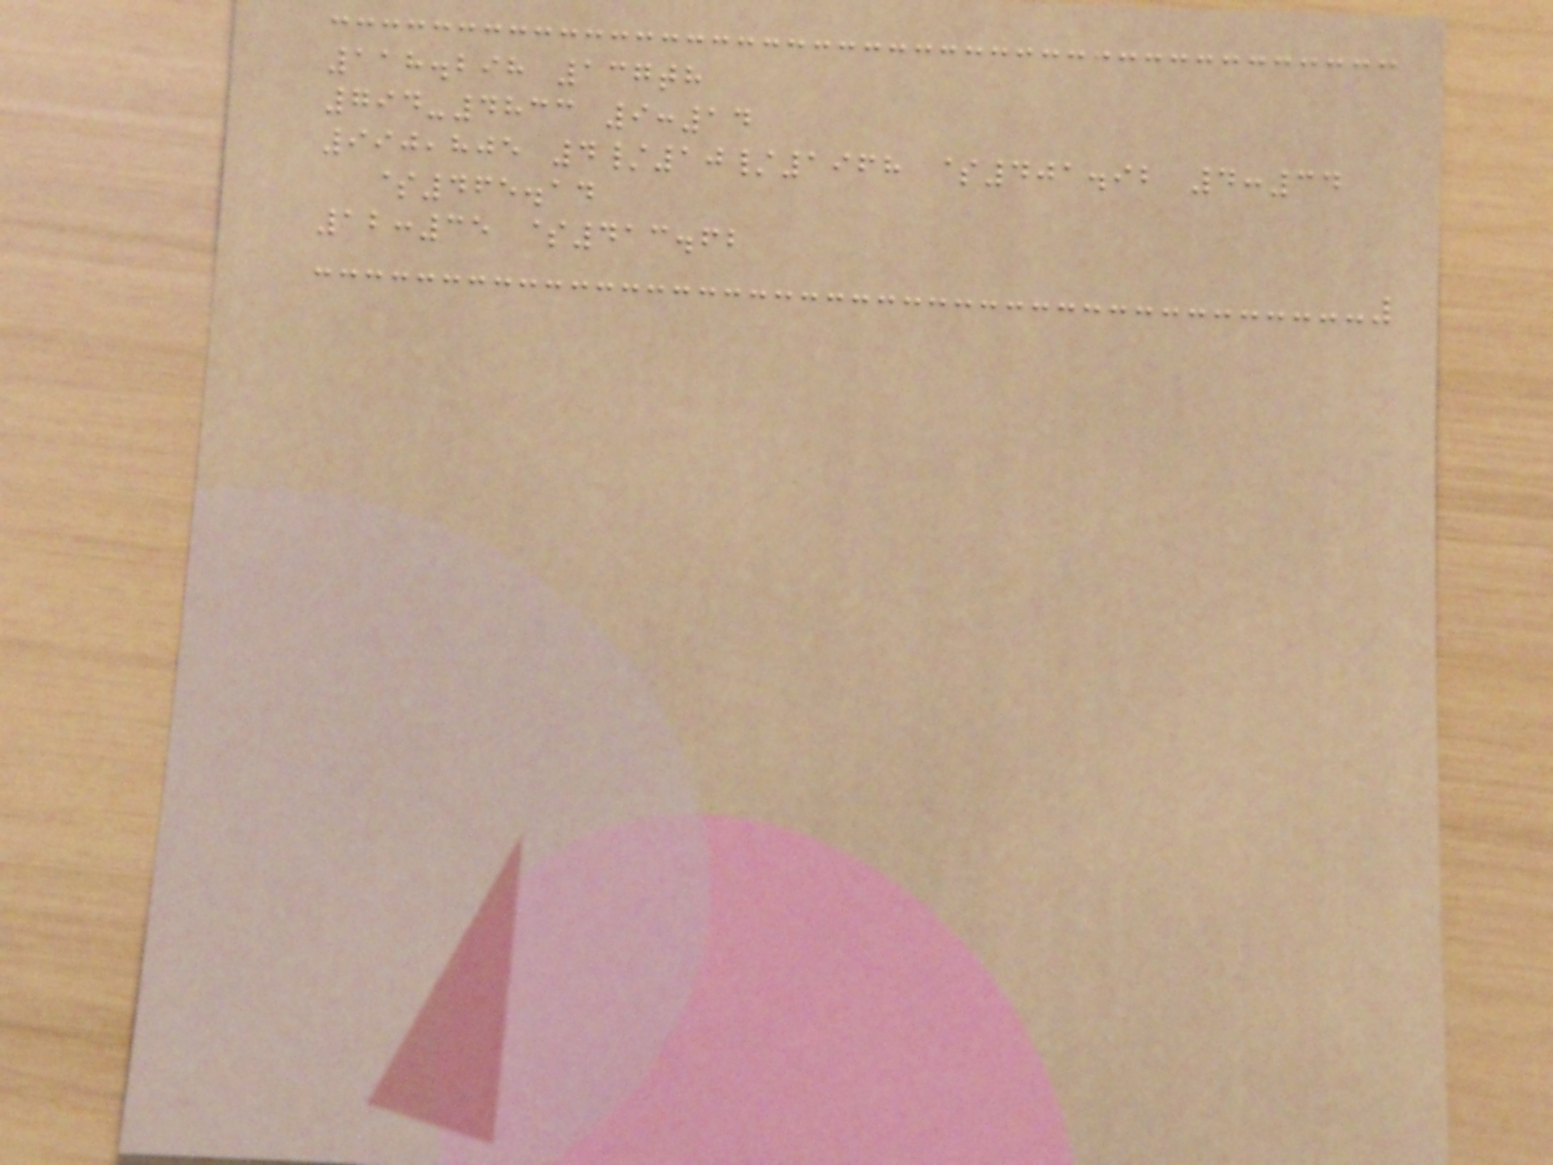118.298 137th
794-4833 9:14
990,805 4/10/1968 $401.92 4:34
$465.14
12:35 $413.62
